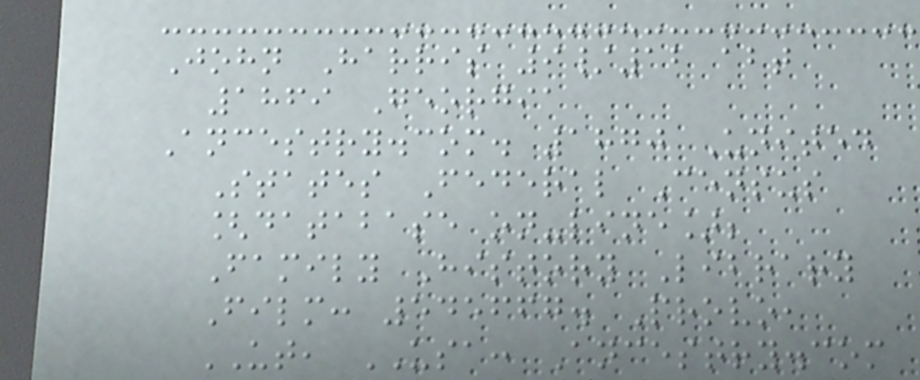John Harris 9/12 abt
1869 Georgia
Ancestry.com. 1870 United
States Federal Census
[database on-line];
Family History Library
Film: 545667. Provo,
UT, USA: Ancestry.com
